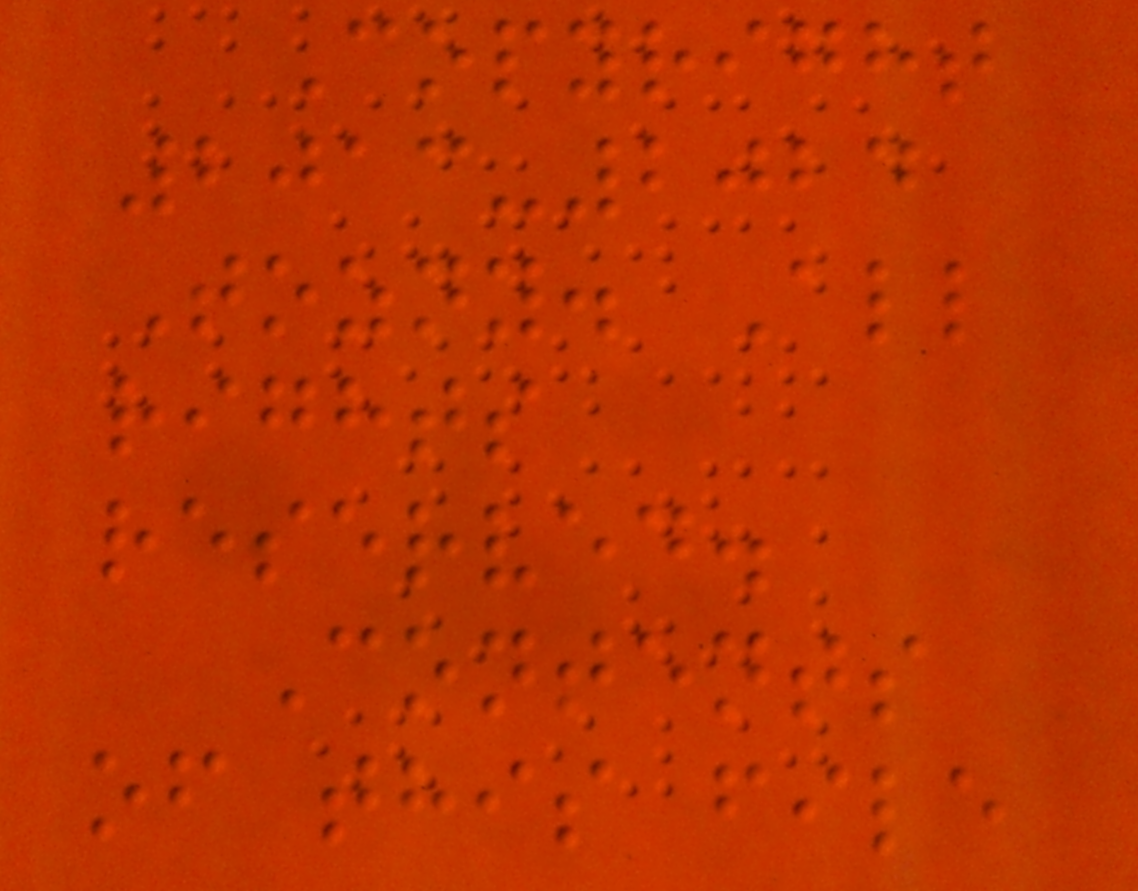Copyright
2013-2024
Tozny. All
rights
reserved.
Contents
of this file
